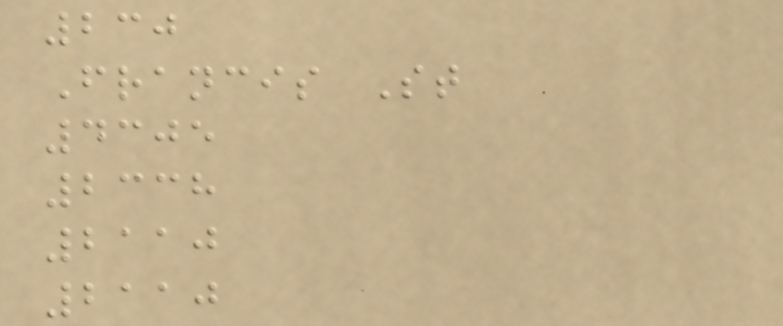230
Francis St
4305
2338
2110
2110
